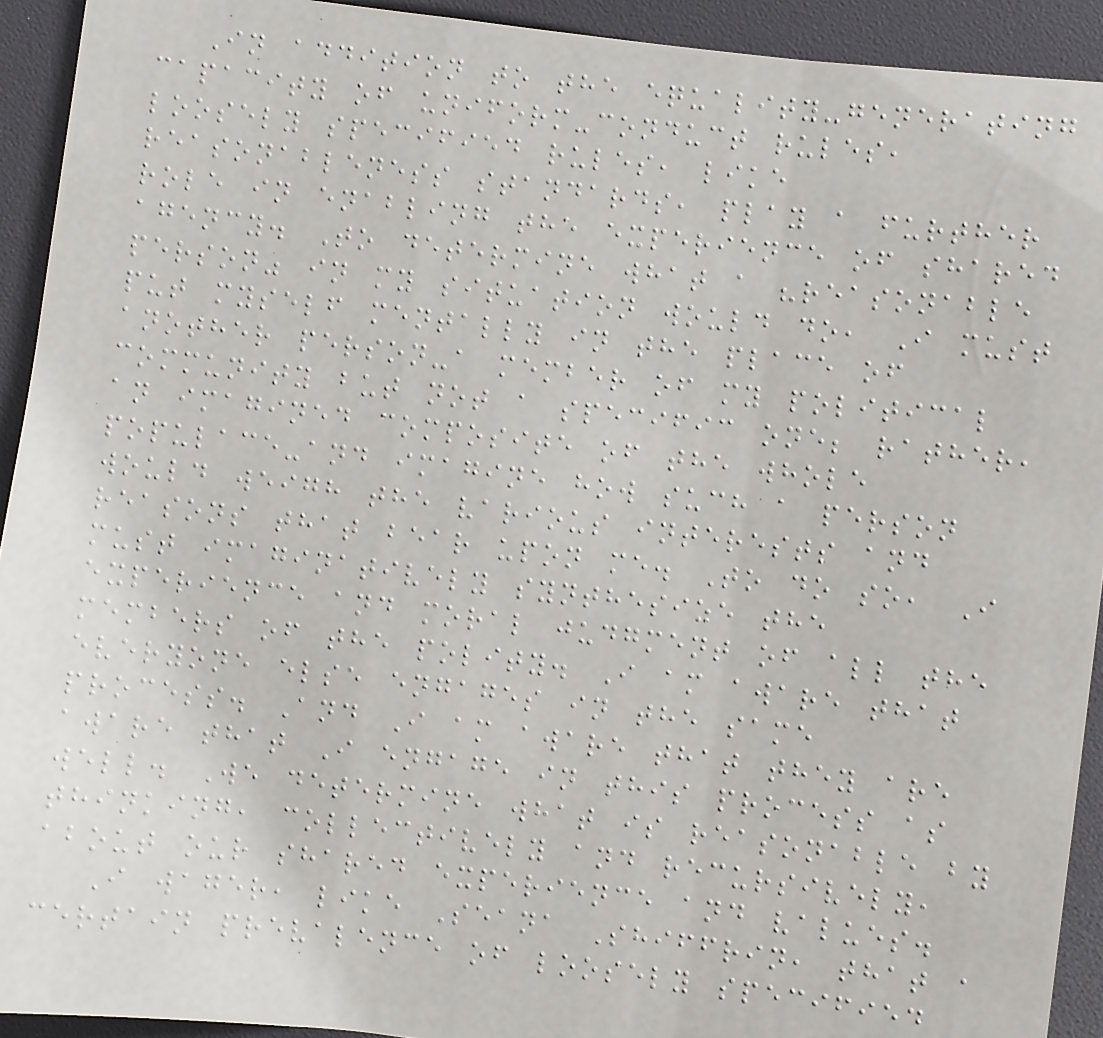In addition to the equality-generating
capacity of uniform-conduct rules,
loosely specified rules, like
reasonableness standards, play a further
role in enabling the experience of shared
agency. To determine what a "reasonable
person" in my situation would do, I must
put myself mentally in the place of
another person-a member of my political
community but not a specific one; rather,
an imagined composite of the whole
populace-and imagine how such a person
would weigh the various interests and
reasons that bear upon me. To do so, I
must imaginatively synthesize the
experience and moral judgment of all the
members of the polity. I am aware that
everyone else engages in the same
process. And I am aware that they are
aware that I engage in this process as
well. We determine what is reasonable by
thinking, collectively and recursively,
about our shared experience and values.
I wager, like Seana Shiffrin, that a
certain prevalence of loosely specified
